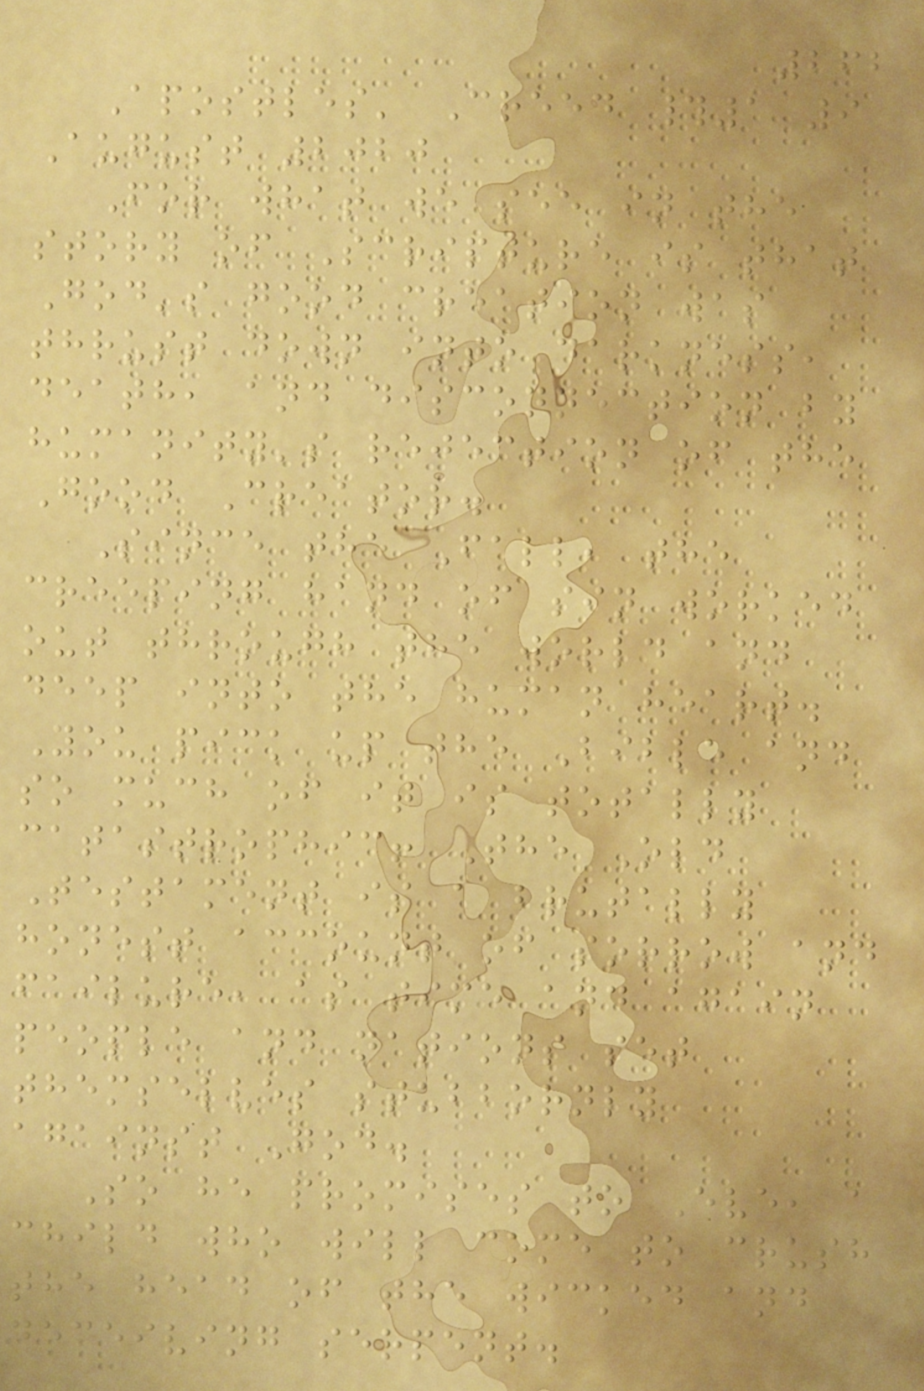262
Apostles' Creed #1 9
August 2020
For what we see in the
story of Scripture is that
God's good creation was
thrust down into darkness,
death, and disconnection by
humanity's rejection of the
Good Creator.
Since the Fall, the
creeping hand of sin worked
out through the world and
deep into the human heart.
You pick up the Bible and
so much of it is totally
catastrophic! The Old
Testament is a brutally
honest account of sorrow and
failure, as time and again
people and nations set
themselves stubbornly
against God.
So he promises to Eve, a
child who will come to crush
the head of the wicked and
deceiving serpent.
